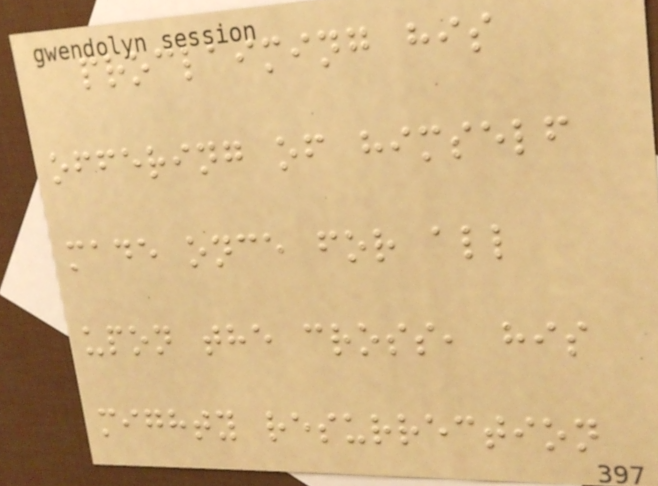proclaiming his
offering of himself
made once for all
upon the cross, his
mighty resurrection
